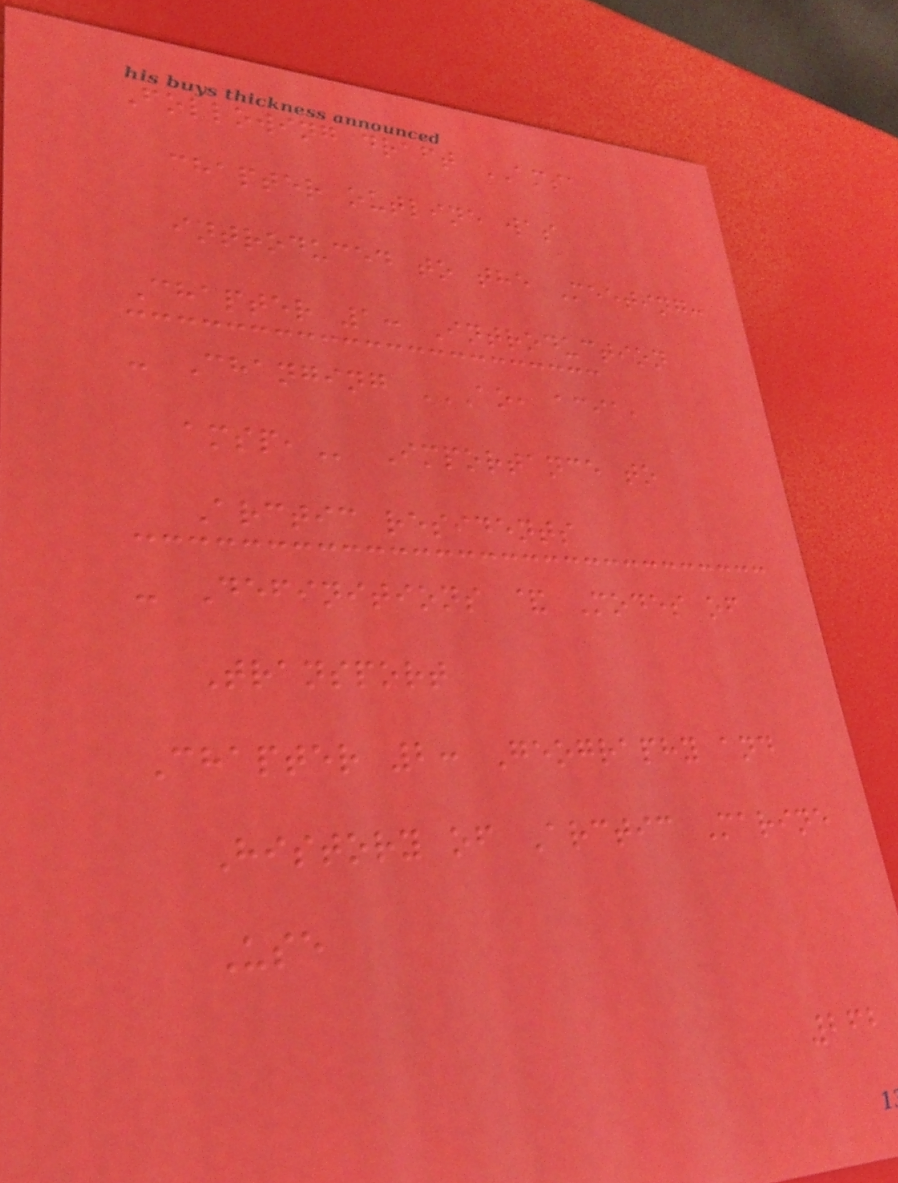Following draft AMSA
chapter outline was
introduced to the Meeting:
Chapter 1: Introduction
- Changing AO, ACIA,
AMSP, Importance to
Arctic residents
- Definitions & Modes of
Transport
Chapter 2: Geography and
History of Arctic Marine
Use
262
